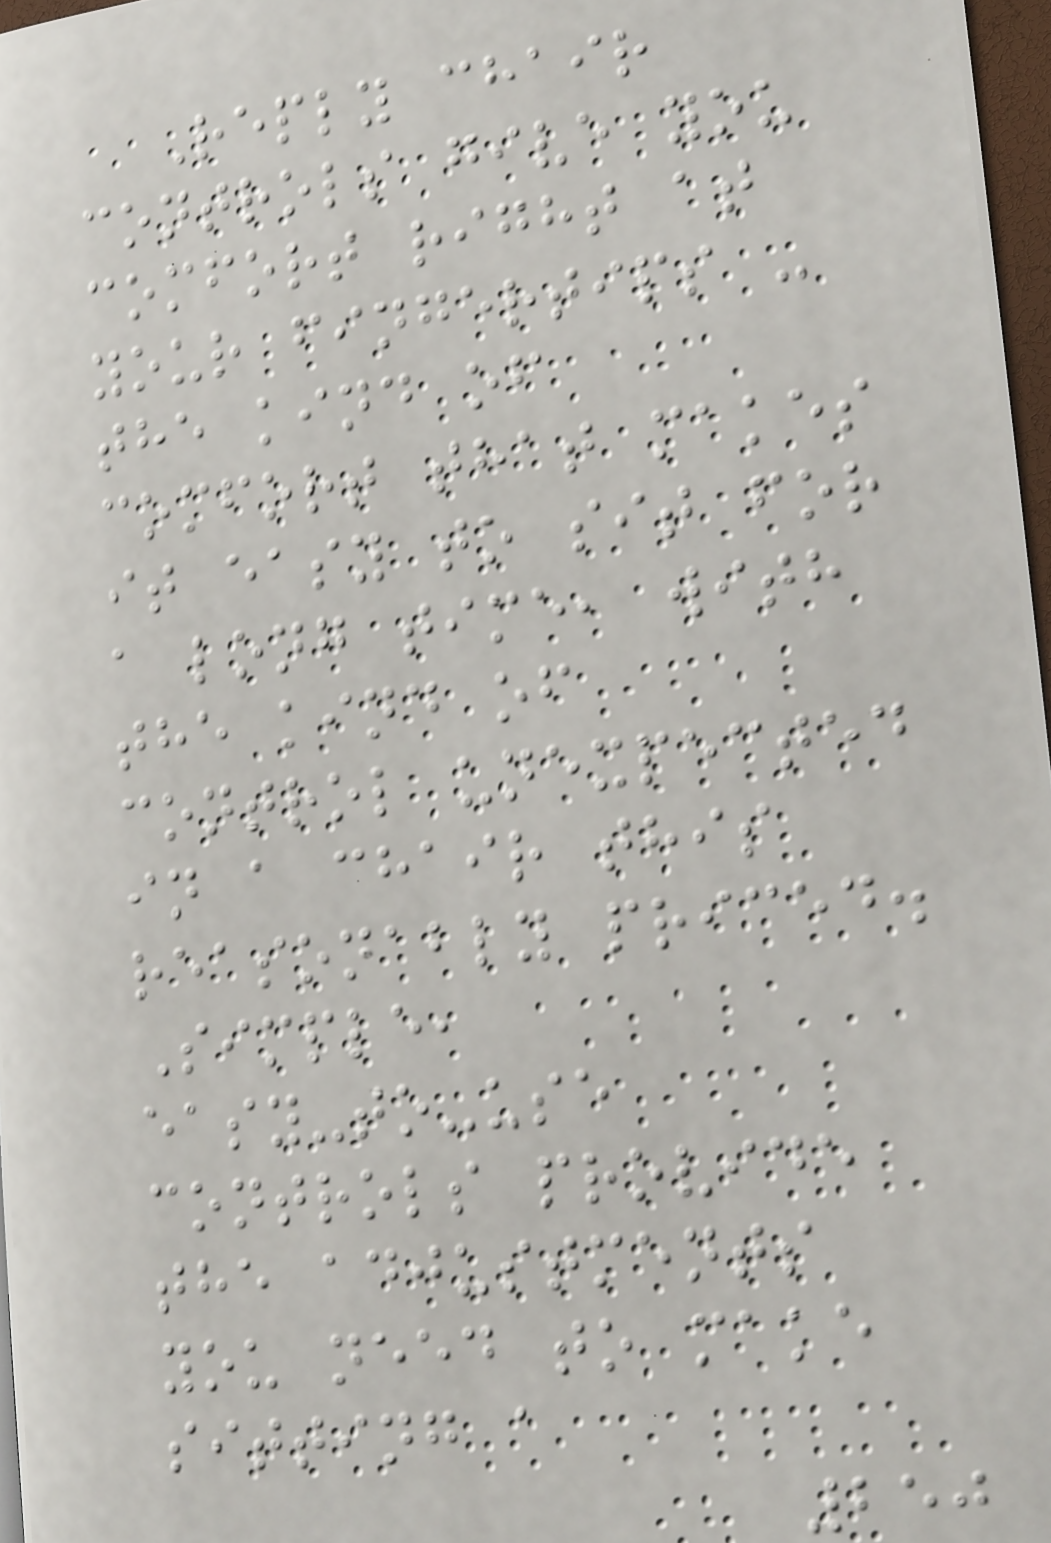Reply chair
controls give you
comfort right at
your fingertips -
the kind of
comfort that makes
it easy to sit for
a long time, with
the kind of
control unexpected
in a chair this
reasonably priced.
Simple,
easy-to-use
controls provide
the adjustments
you need to make
sitting a
250
